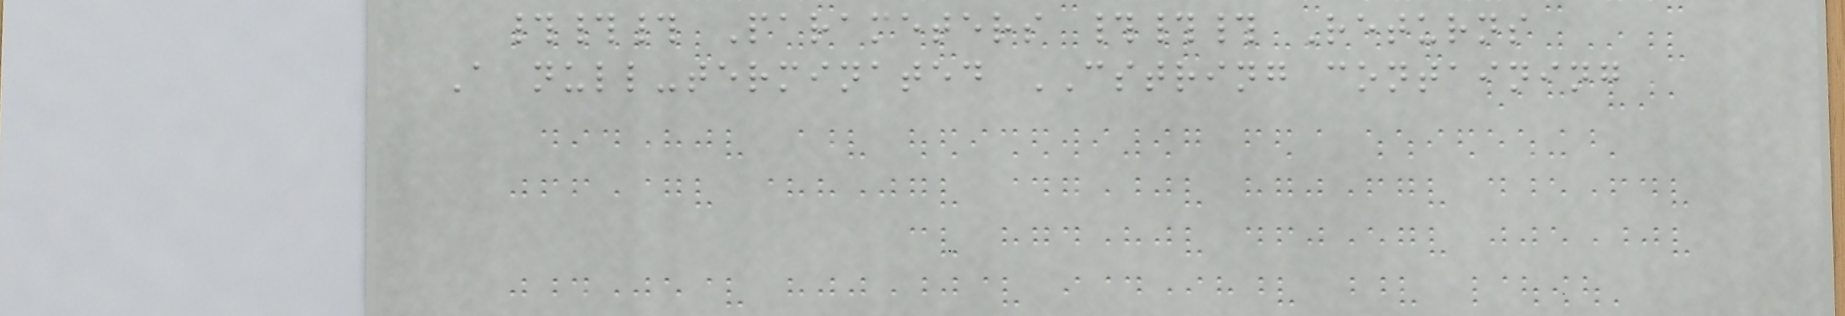### Parameters ### Returns
A null-terminated CSTRING containing
